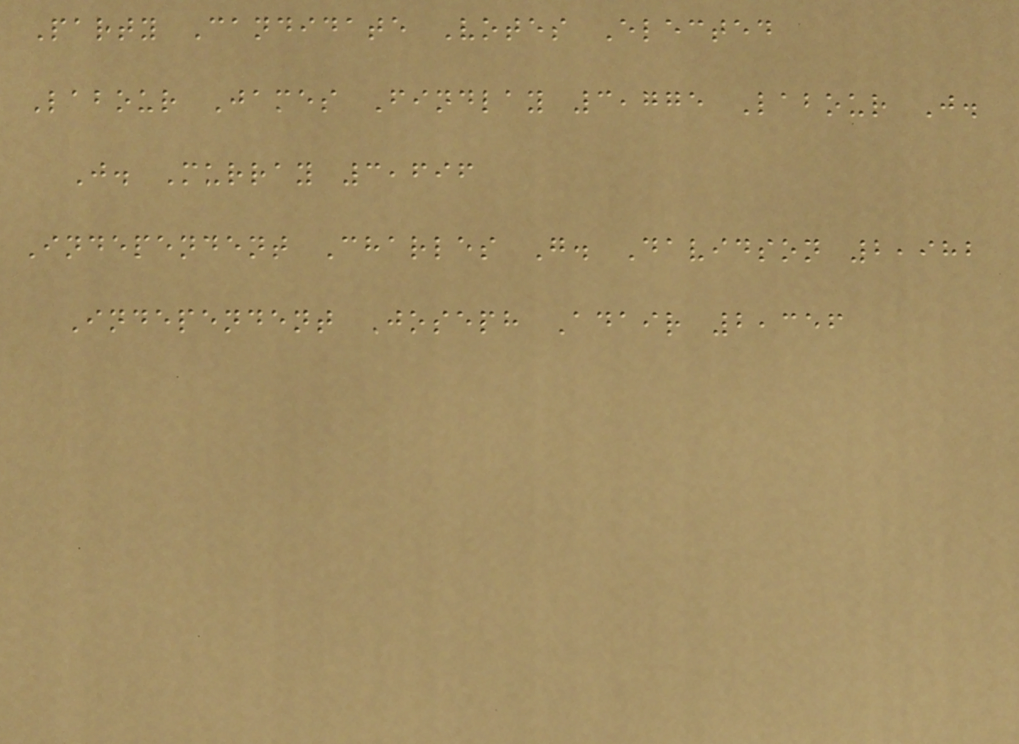Party Candidate Votes Elected
Labour James Findlay 3,775 Labour J.
J. Murray 3,696
Independent Charles G. Davidson 2,982
Independent Joseph Adair 2,356
